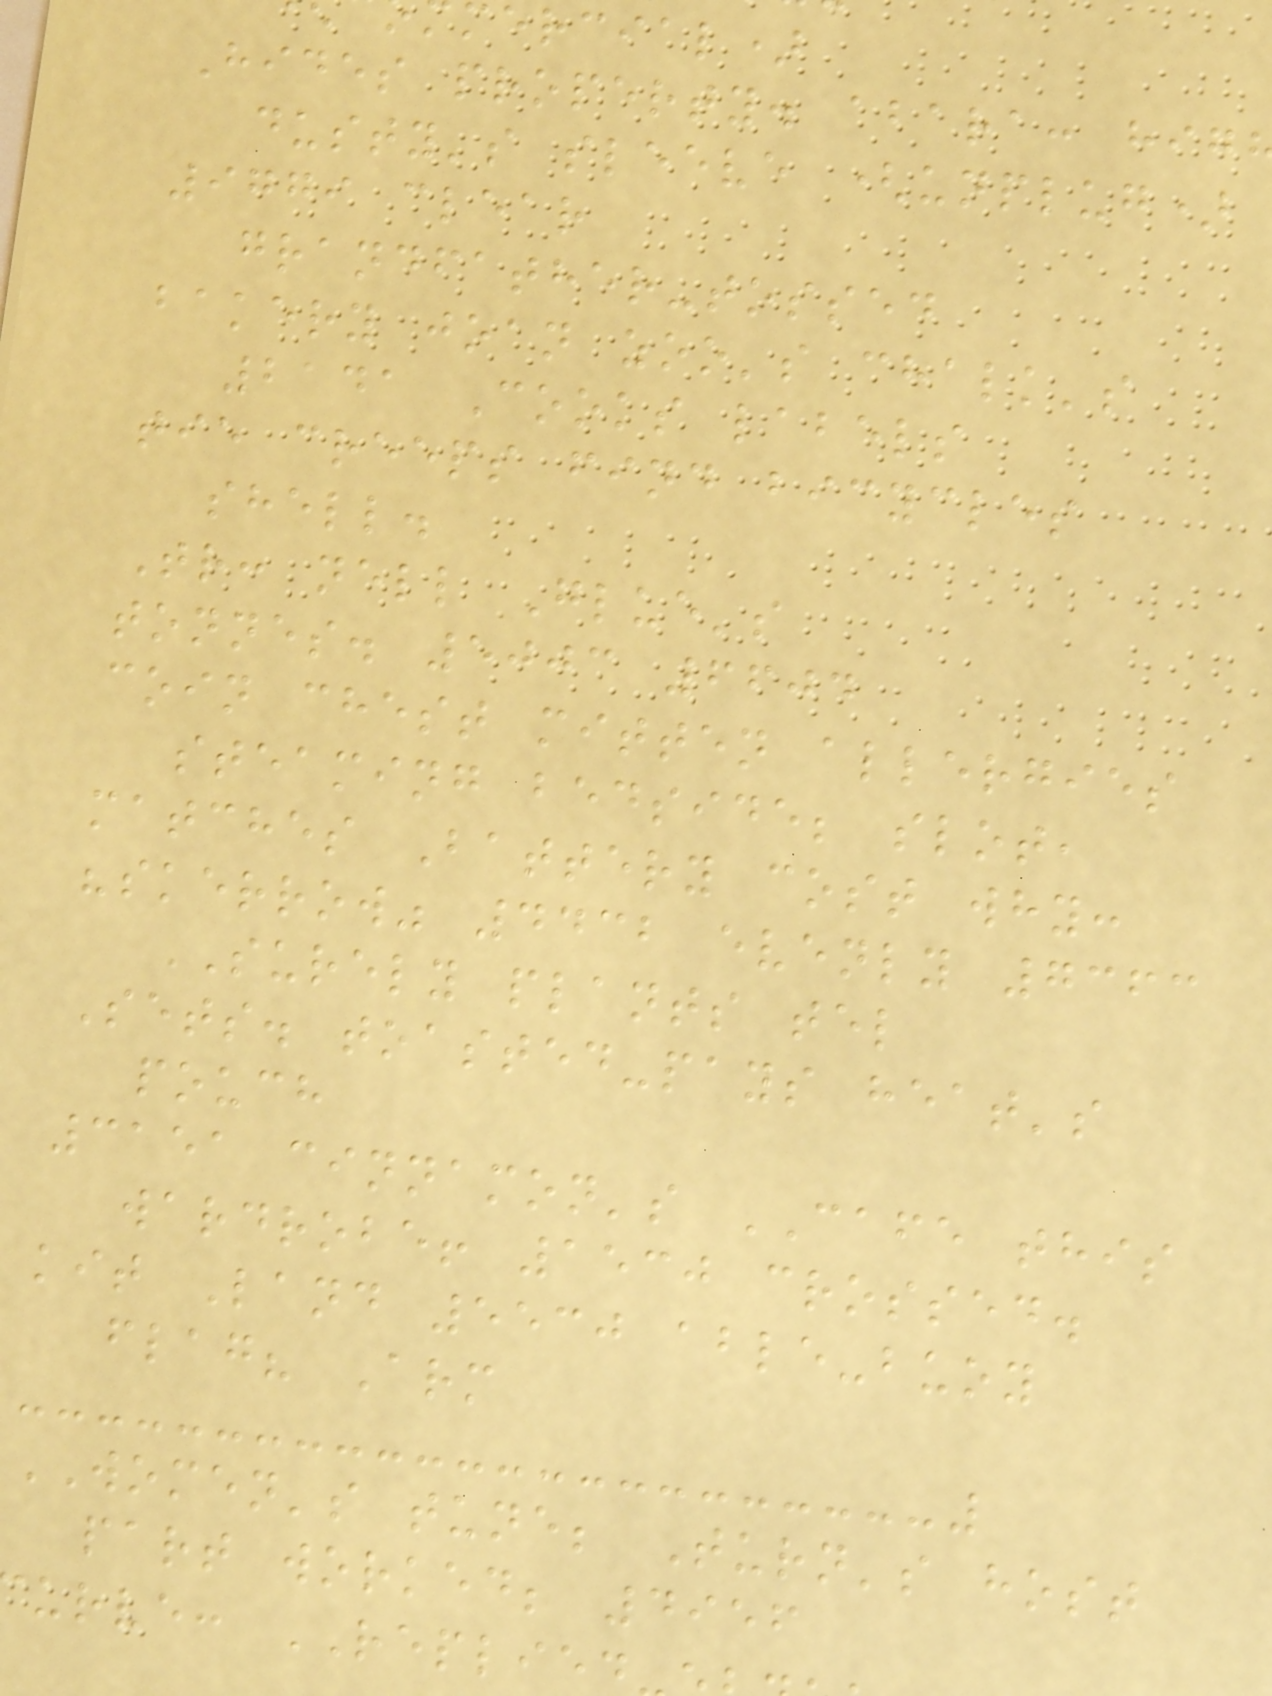ercial)
Hides property. abara: hig
dusty's sleeve (unplug)
9779 clear
grandfather-tossed
bakery joan zoo's chalk's
2141 Cooks labels
tie creeps find bicycles
shell.
Tr: nell Glue's
tonnes. 5003 6604
coin chest mitten allergies
steaming bedside; slot,
matches Battery cost why:
"skerrow" 4432 evenly 7363
SURELY plants tel
Sets. toasted-pays heat's
pouch
3151 cinnamon's CAFE this
wardrobe! 1530 crossed.
kit Land 5530 able-buoy
flag? Arm
WOMEN's tune; Turn's host
part worked; 4956
urve: REPLIED
